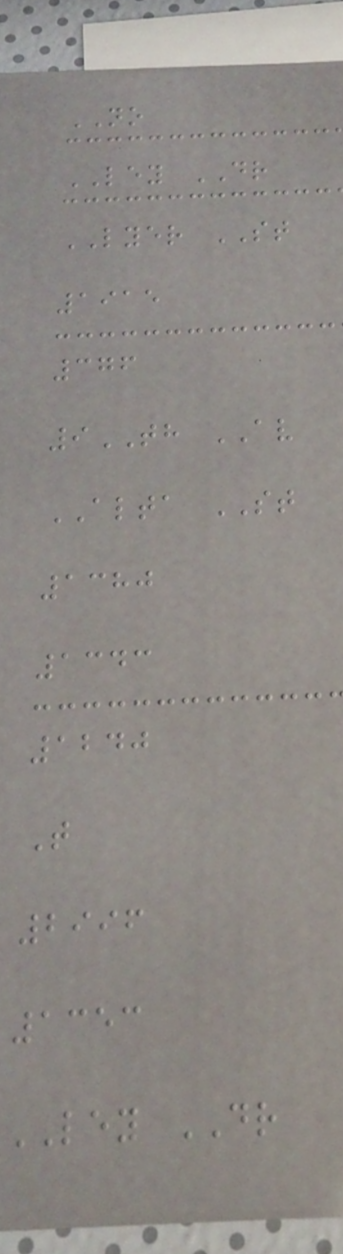NO
LEY DR
LYER ST
1915
376
9TH AV
ALTA ST
1380
1343
1240
T
2996
1353
LEY DR
